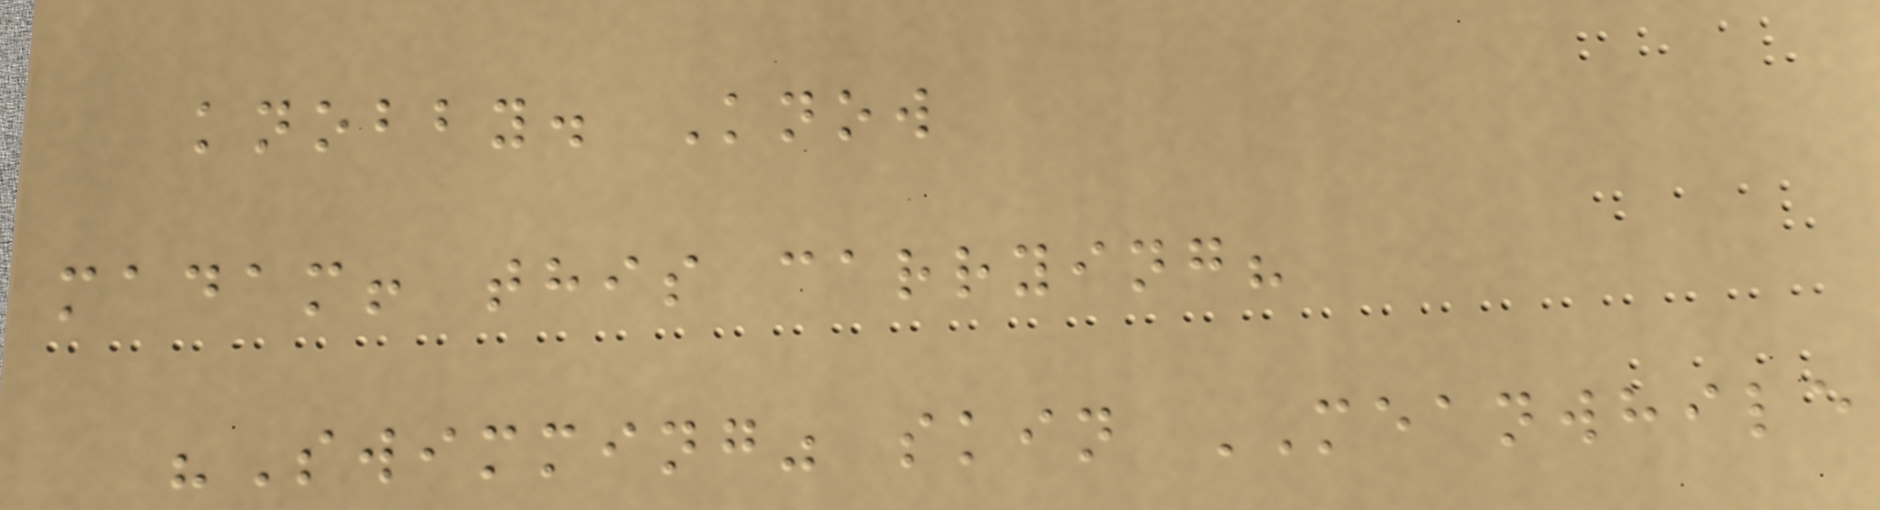knobby. Know
madam! this carrying?
"Swimming" skin MEANWHILE
